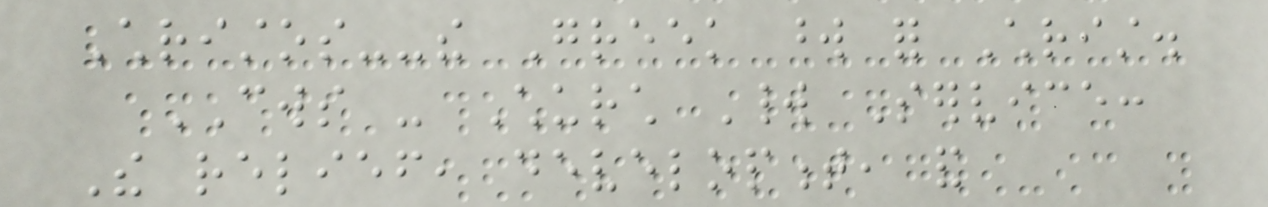Christos--the Greek word for Christ.
CWS - Church World Service:
The relief, development, and
